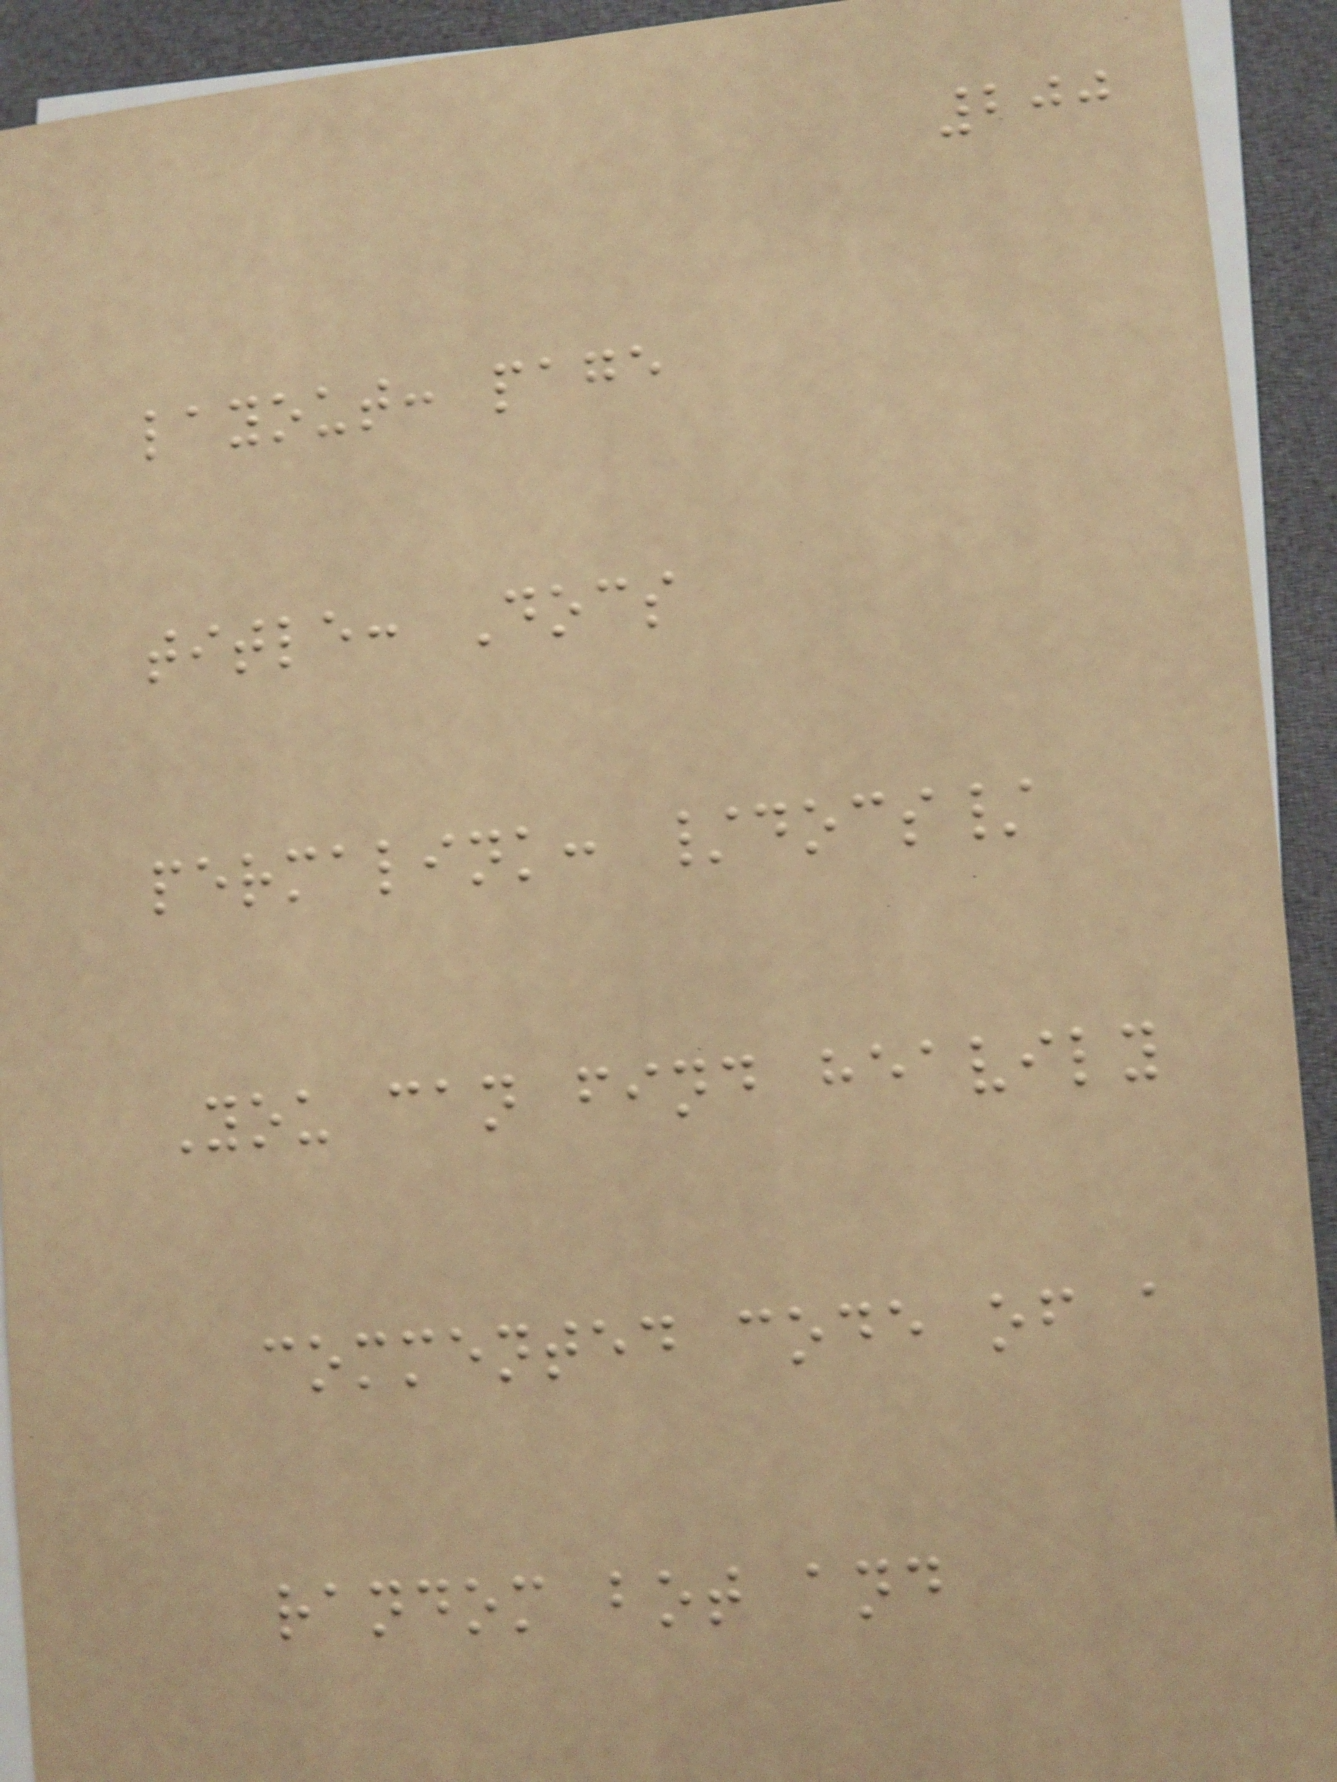200
layout: page
title: Docs
permalink: /docs/
You can find heavily
commented code of a
random bot and
